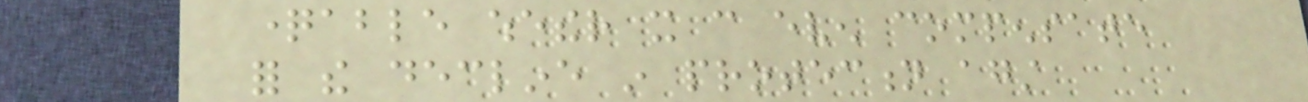questionable whether it can even compensate
for the decline in protection against
